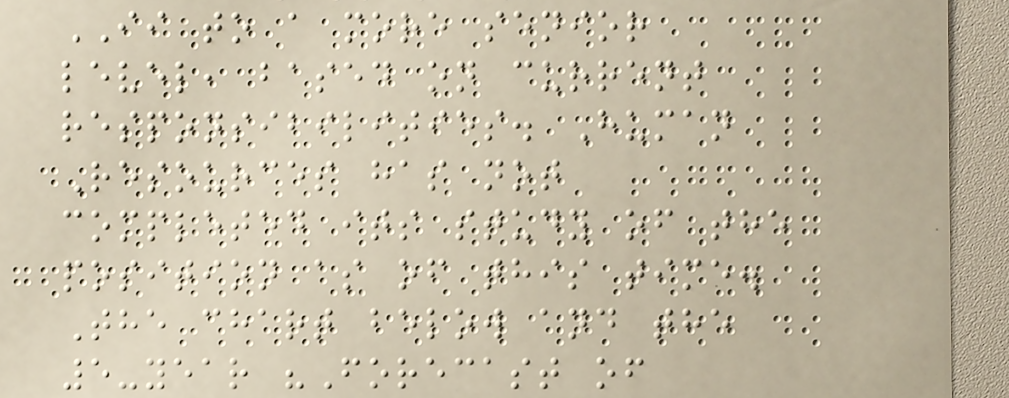II to a more senior
level, based on current
responsibilities. Human
Resources has not
completed its study of the
position as of this time.
The chart below and the
5-year "Forecast of
